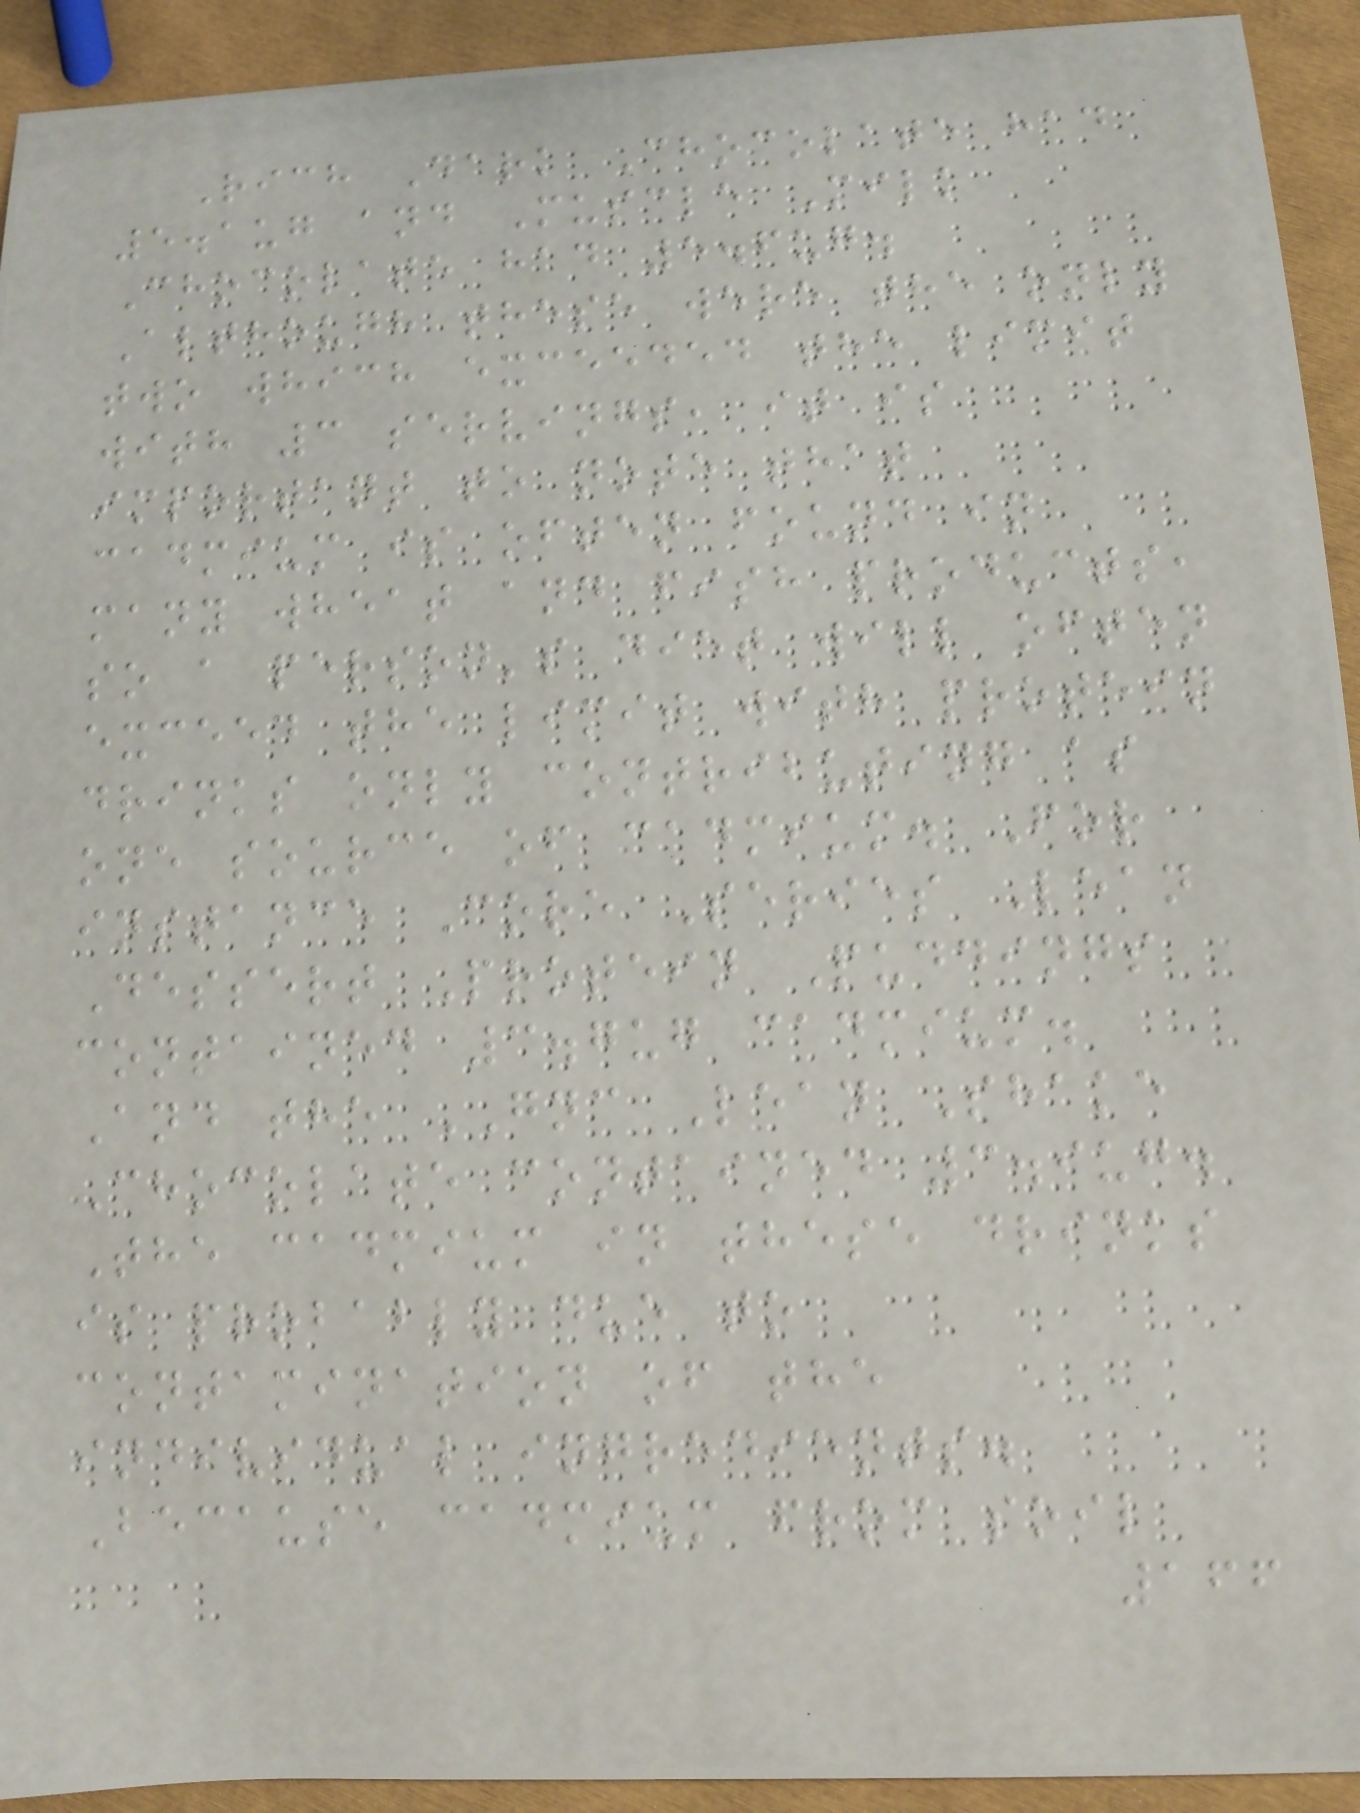Rich Dark Chocolate had
5.1ug and Muscle Milk
Chocolate had 5.6ug.
Although these were the only
two which exceeded the limit
with 3 servings, it is
important to note that
cadmium is often found in
many wheat and fish products,
so a person's diet will often
exceed the limit with protein
drinks only contributing as
one source of cadmium. For
instance Core Series Lean
Dessert Protein Puddings
contained 3.7ug cadmium.
And the GNC Lean Shake
Chocolate contained 3.9ug.
The cadmium in these drinks
is probably due to
contamination of the
individual ingredients.
Because cadmium from soil
166
